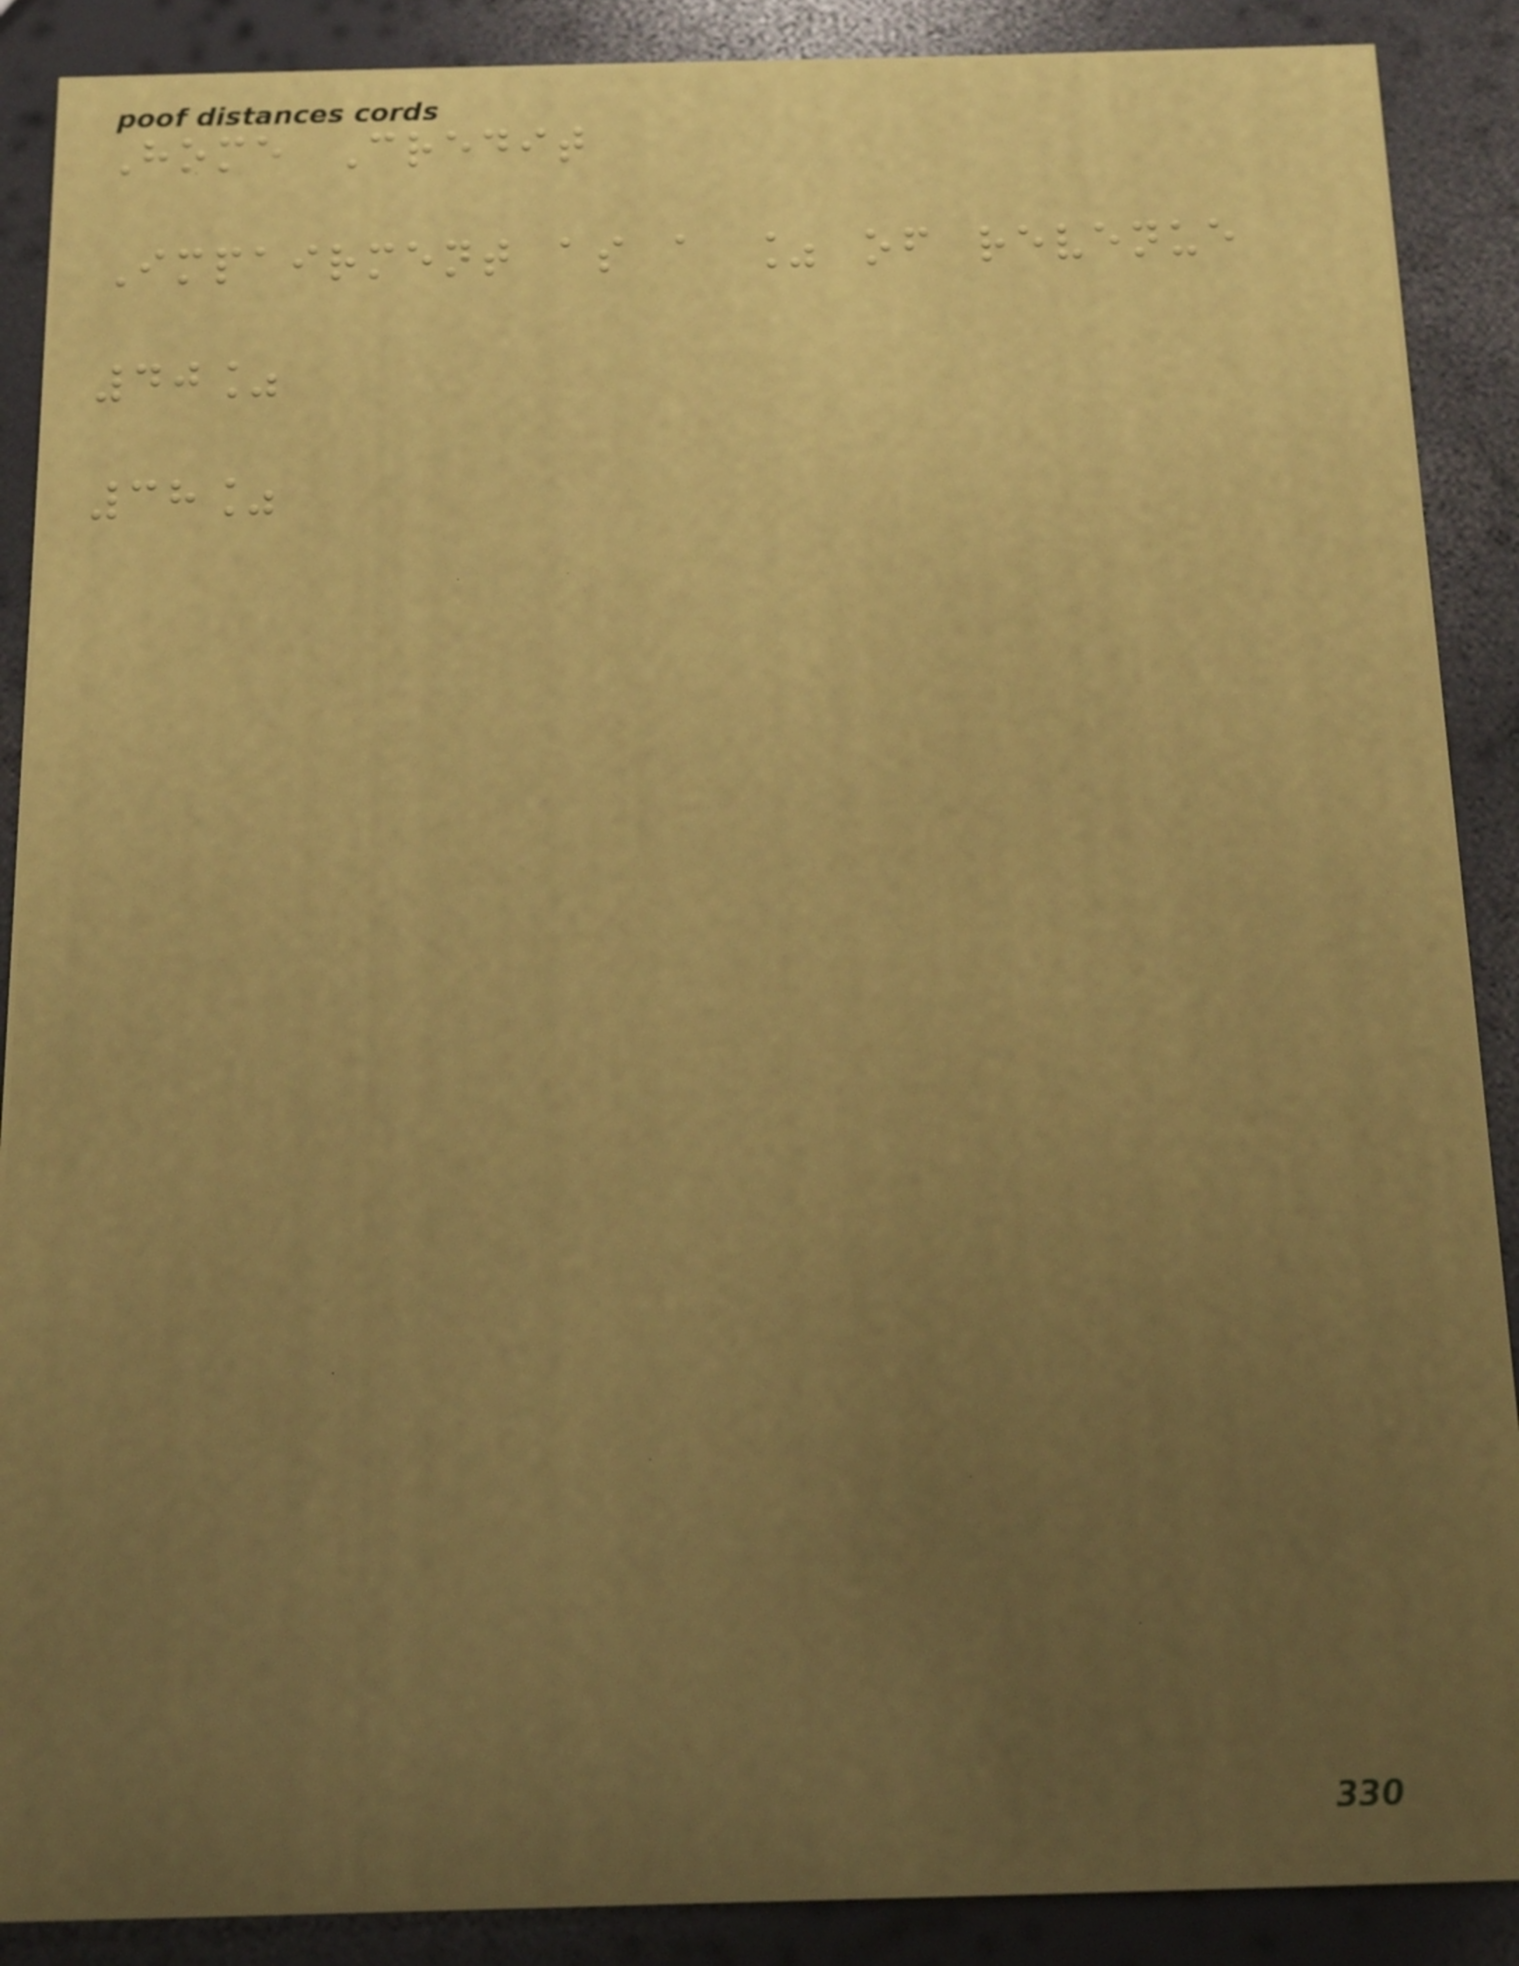Home Credit
Impairment as a % of revenue
40%
38%
